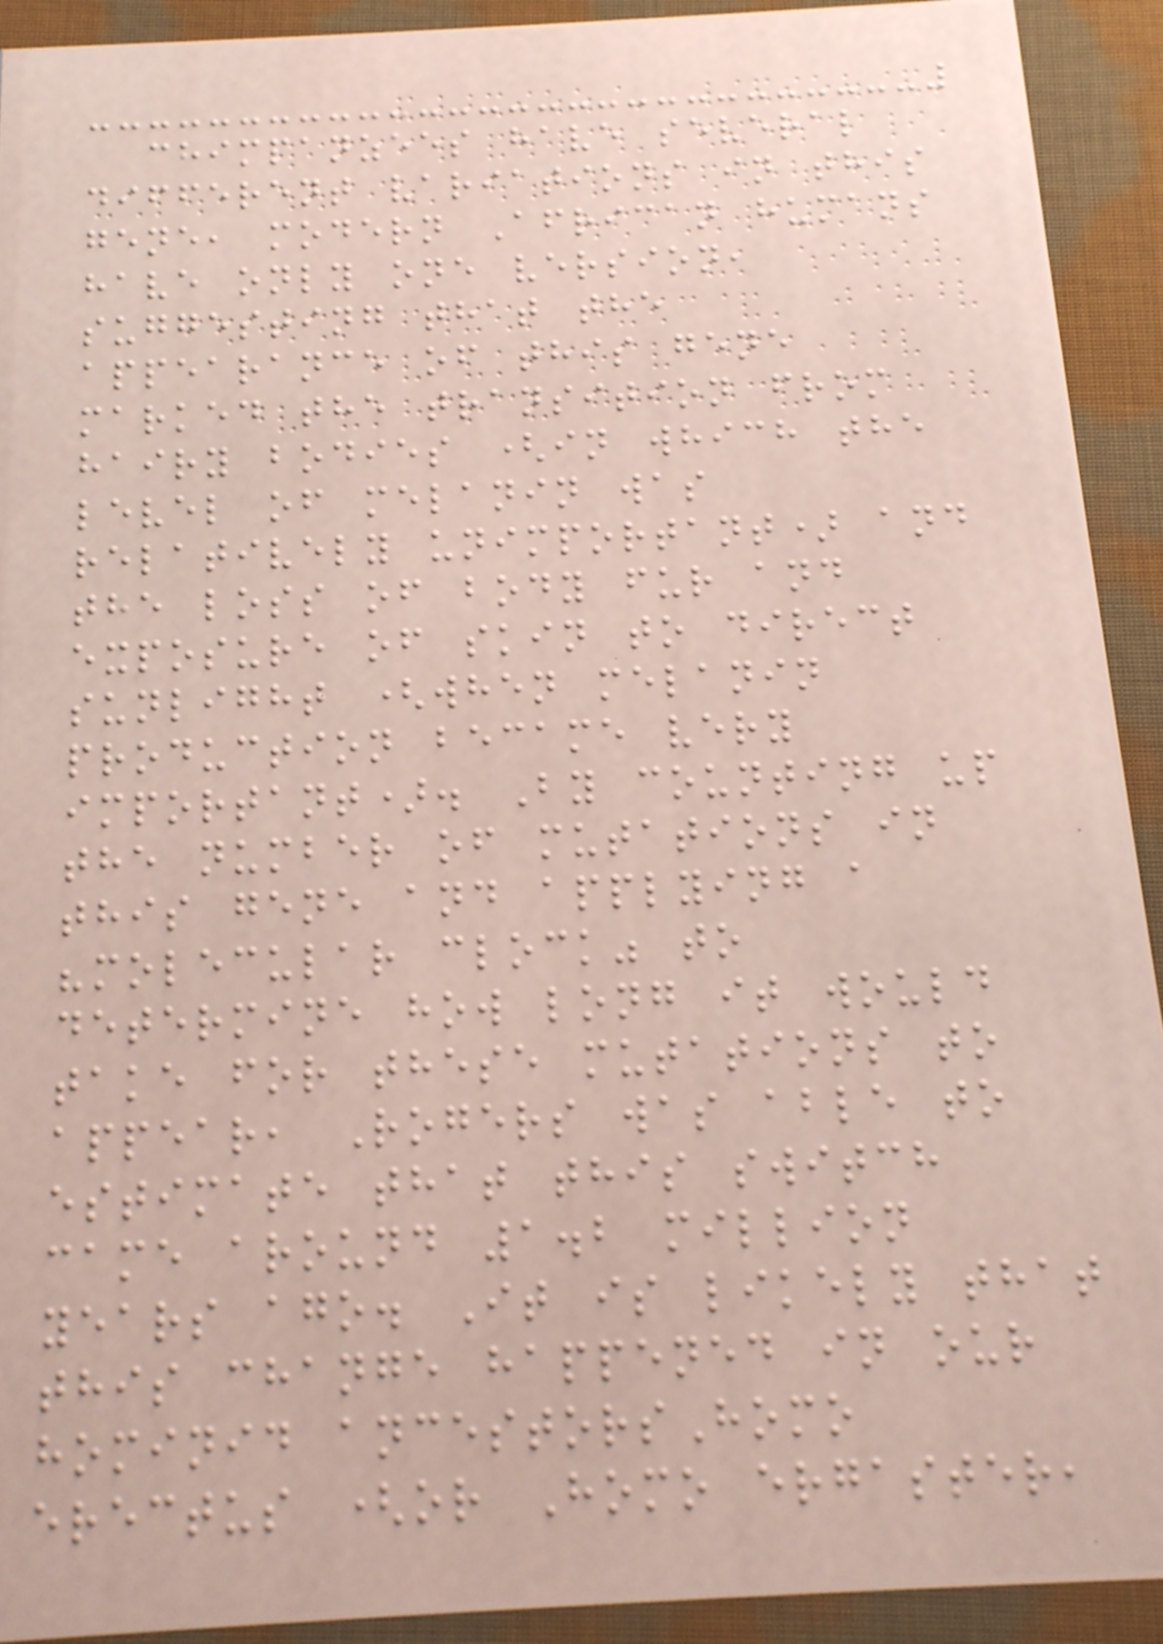chimpanzees have several
different variations in this
gene, modern African humans
have only one version,
suggesting that the
appearance of this gene
marked the transition from
hairy bodies (in which the
level of melanin was
relatively unimportant) and
the loss of body fur and
exposure of skin to direct
sunlight (when melanin
production became very
important). By counting up
the number of mutations in
this gene and applying a
"molecular clock" to
determine how long it would
take for these mutations to
appear, Rogers was able to
estimate that this switch
came around 1.2 million
years ago. It is likely that
this change happened in our
hominid ancestorsHomo
erectus (or Homo ergaster,
